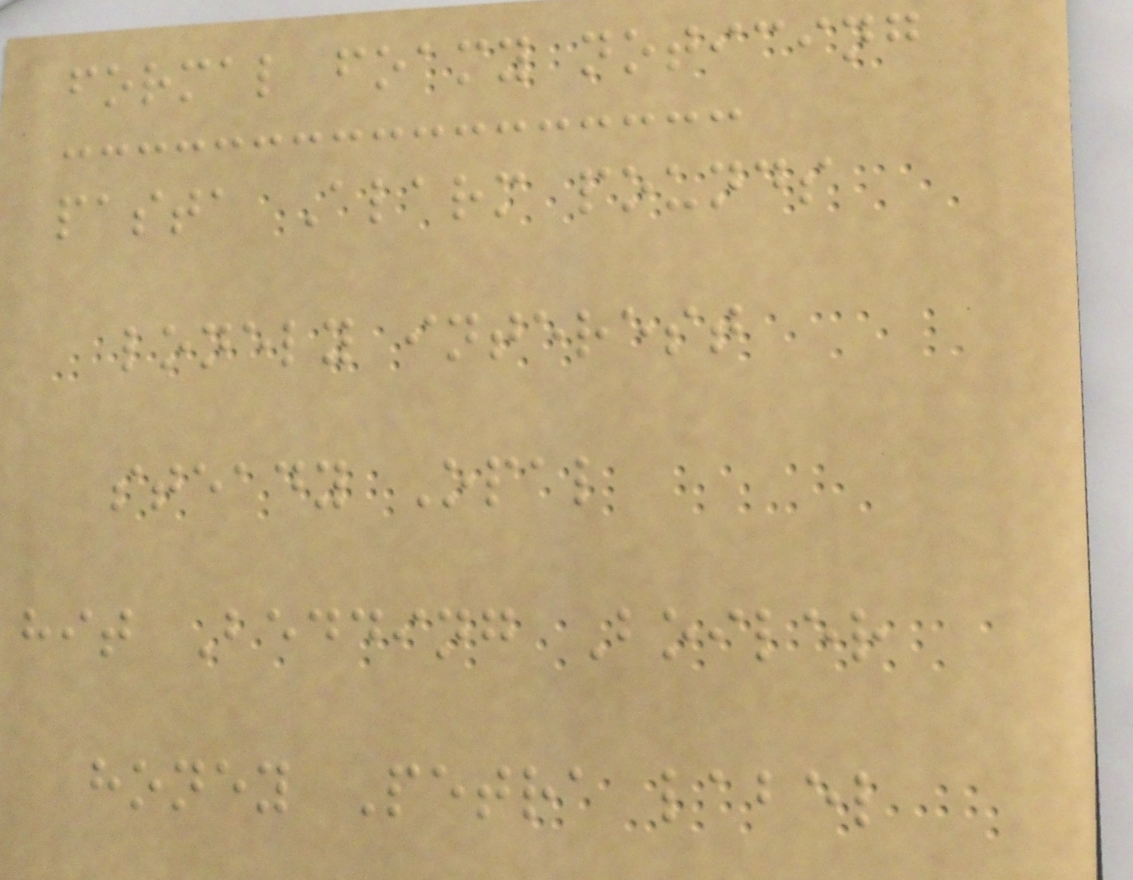formal foamy noticing
pasta Alarm pounds
lonely interest
steady Opal
hit Bedding Boiler
honey Petra label
